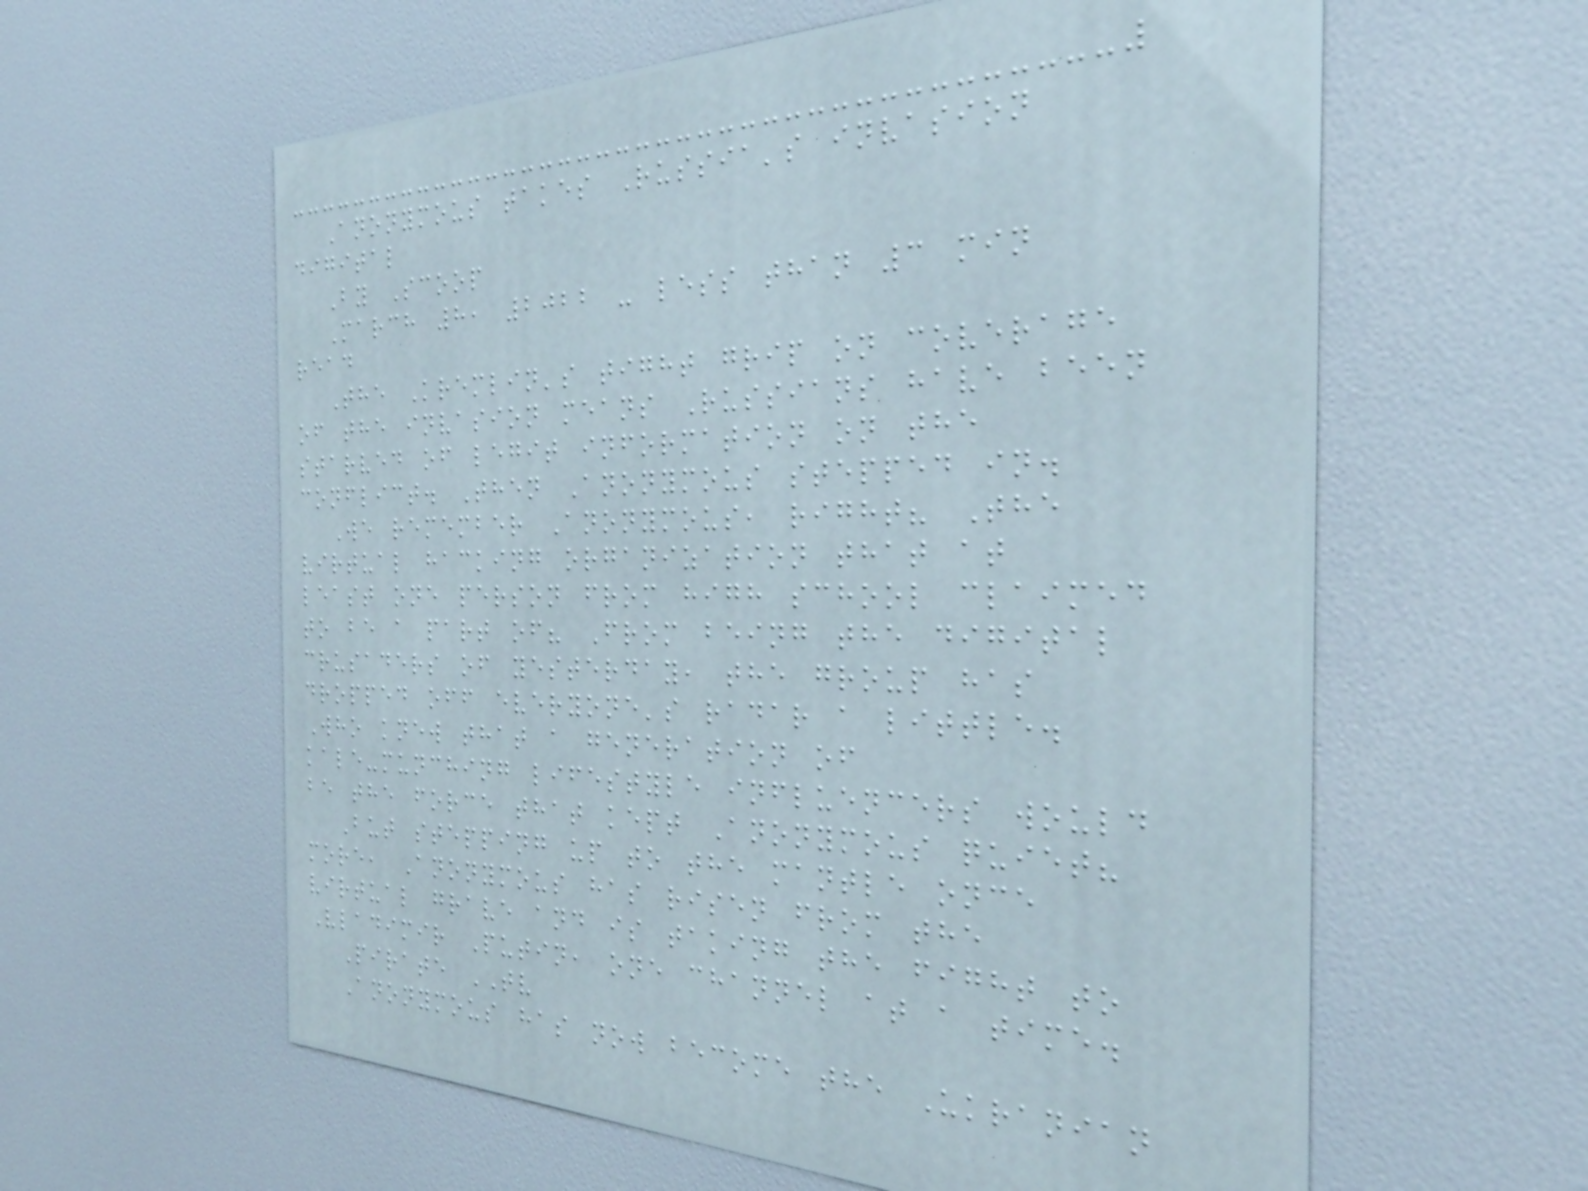Anonymous takes Russia's invasion
digital
By Scoop
March 8, 2022 - less than 3 min
read
The Kremlin's tight grip on coverage
of the invasion means Russians have been
starved of legit information on the
conflict. Then Anonymous stepped in.
We remember Anonymous, right? The
virtual hacking organization that at
least one person from high school claimed
to be a part of? From being the digital
crusaders of yesterday, the group has
dropped off everyone's radar a little.
Who knew that a generation of
kale-munching lifestyle influencers would
be the force that kept Anonymous quiet?
But stepping up to the mantle once
more, Anonymous has risen from the
virtual grave and is taking the fight to
Vladimir Putin, one channel at a time.
Pirate TV
Anonymous has now become the Ukranian
